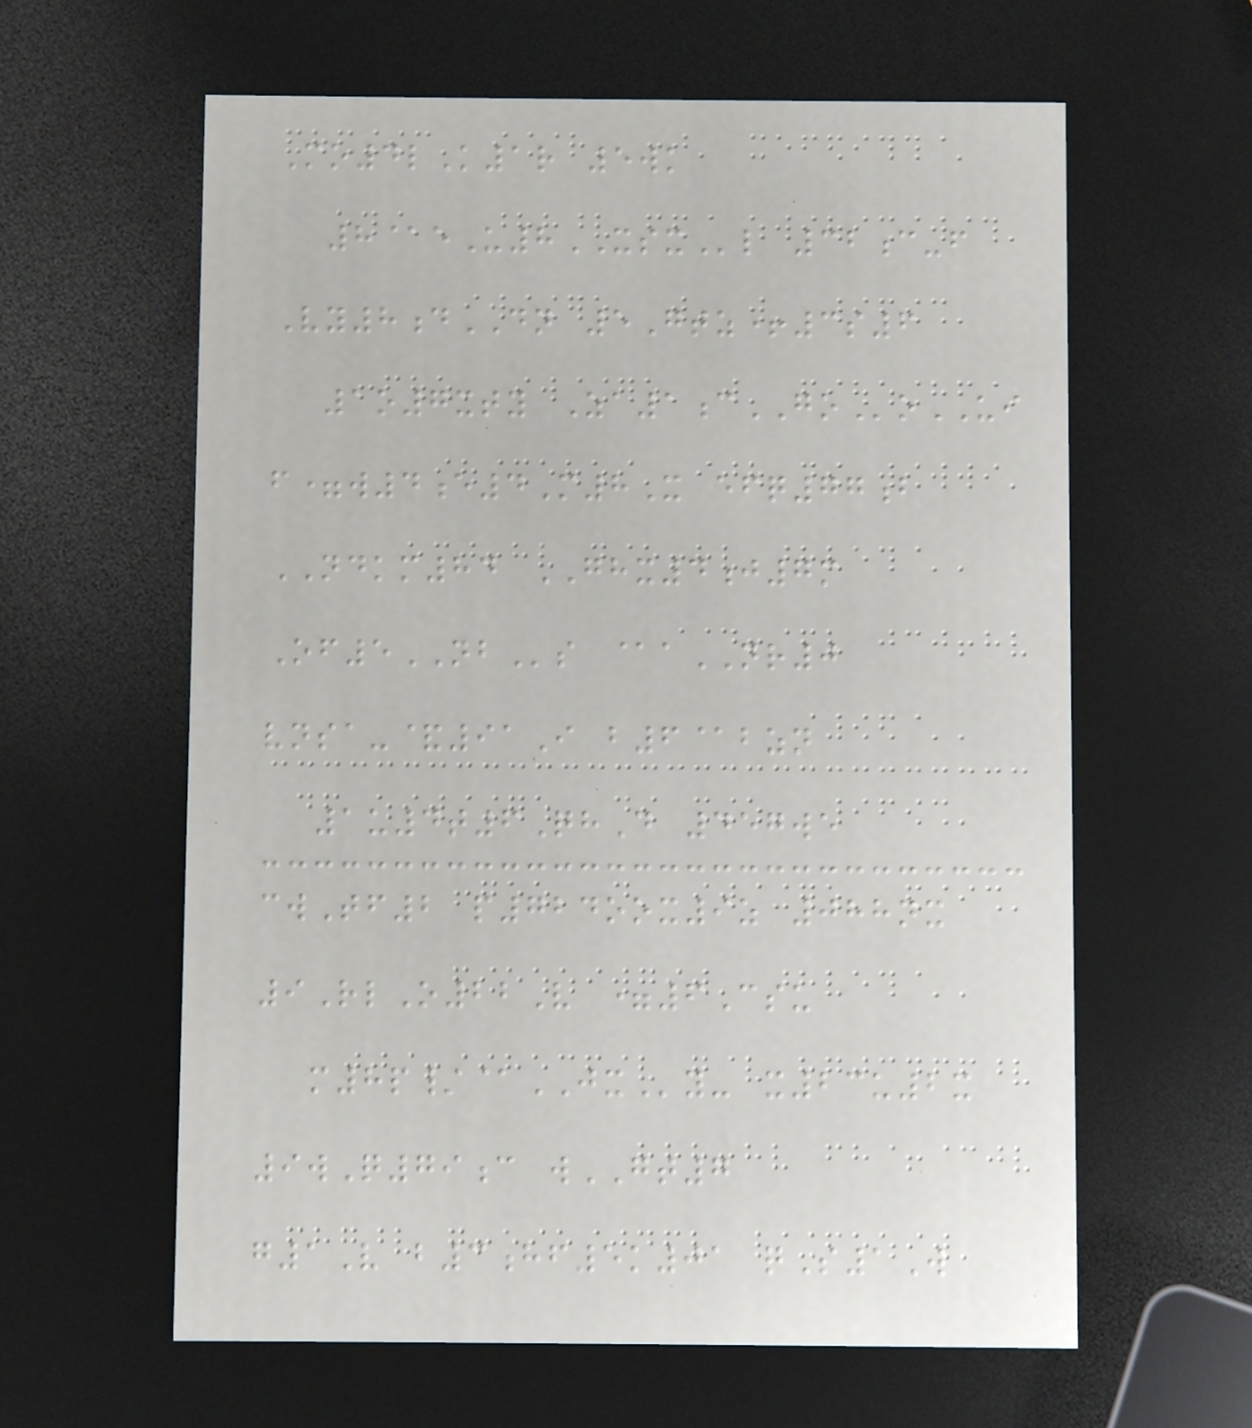Mo4lK1r 5wk
8@eU8XSXl 32c-f
Vy8dDN 5Gtz+3s6
1o7xty Za1cGOoUI
f=w4e4M8X efq77b
NDKM84 GHX4j7m
Of5NBs @aNR0
vnsa-&91I b6@bzn
1u4t6QhD 457we
cwTf2 p724oox9z 088nx
9RlO22V =6Csu
m8p/@JXy- x23u2x
9wQ79c wGT7
g1V b3hf5k01 qS1W
